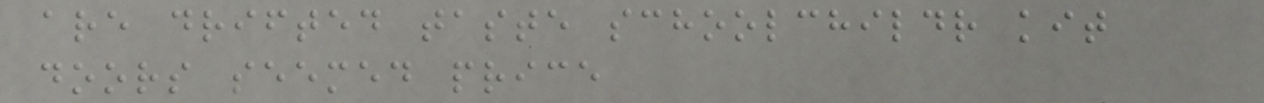are drifted taste schoolchildr kit
doors seemed price
